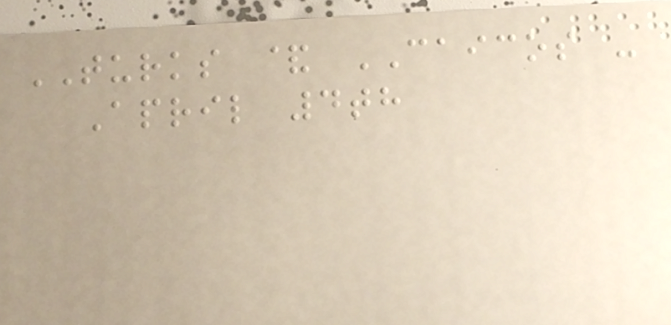TURKS & CAICOS -
April 4th
